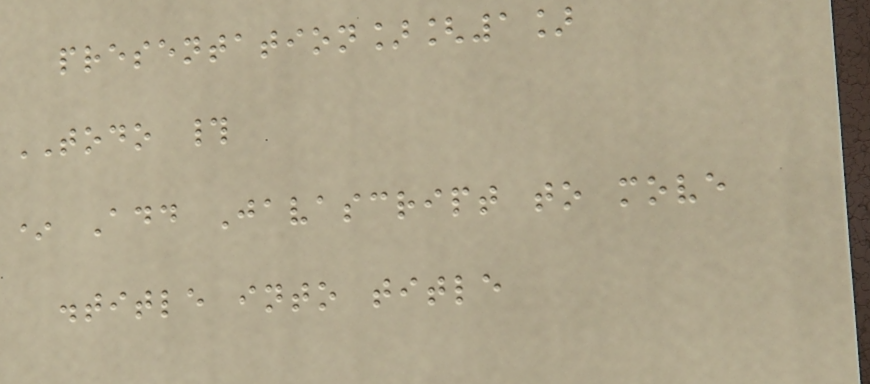presentation][1]
TODO #
* Add Javascript to move
.title into title
